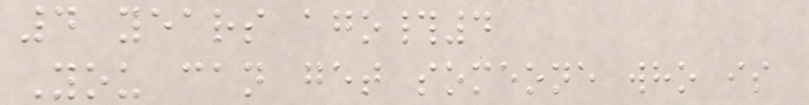4 years ago#4
You can get someone who is
